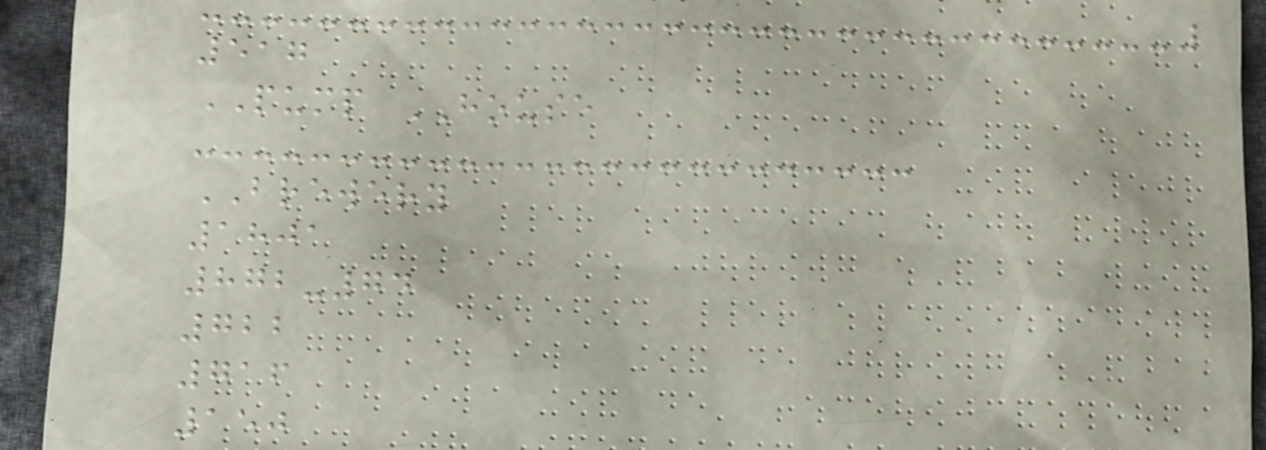517
PUMP HOUSE
BREWERY
1801
872-74
722
716
150
